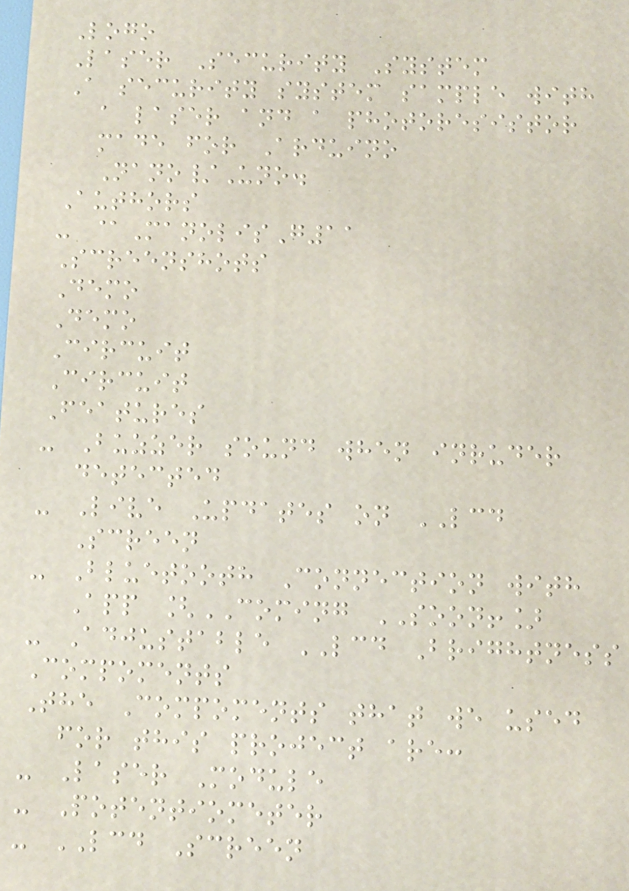Logo
Laser Security System
A security system sample with
a laser and a photoresistor
made for Arduino
Nano/Uno.
Authors
- @ManolisG11
Screenshots
Demo
Demo
Circuit
Circuit
Features
- Buzzer sound when inruder
detected
- Live Updates on LCD
Screen
- Bluetooth Connection with
App [COMING SOON!]
- Adjustable LCD Brightness
Compoments
The Compoments that we used
for this project are:
- Laser Module
- Potentiometer
- LCD Screen
